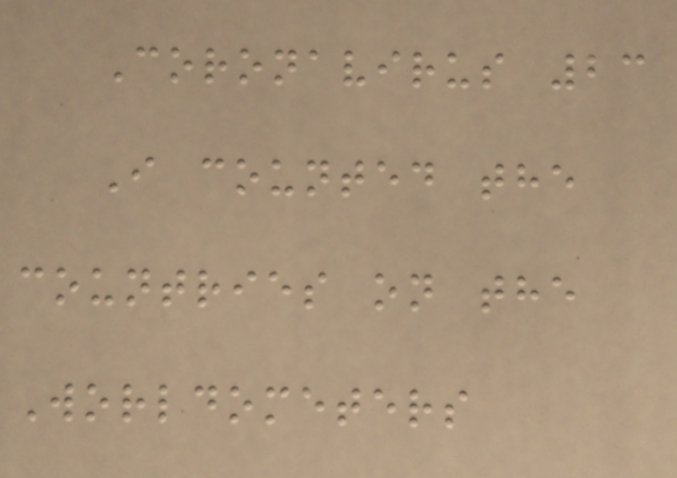Coronavirus 23
I counted the
countries on the
Worldometers
